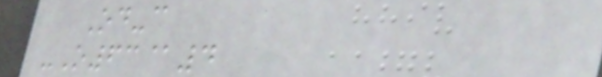Od-c
-O63@4
